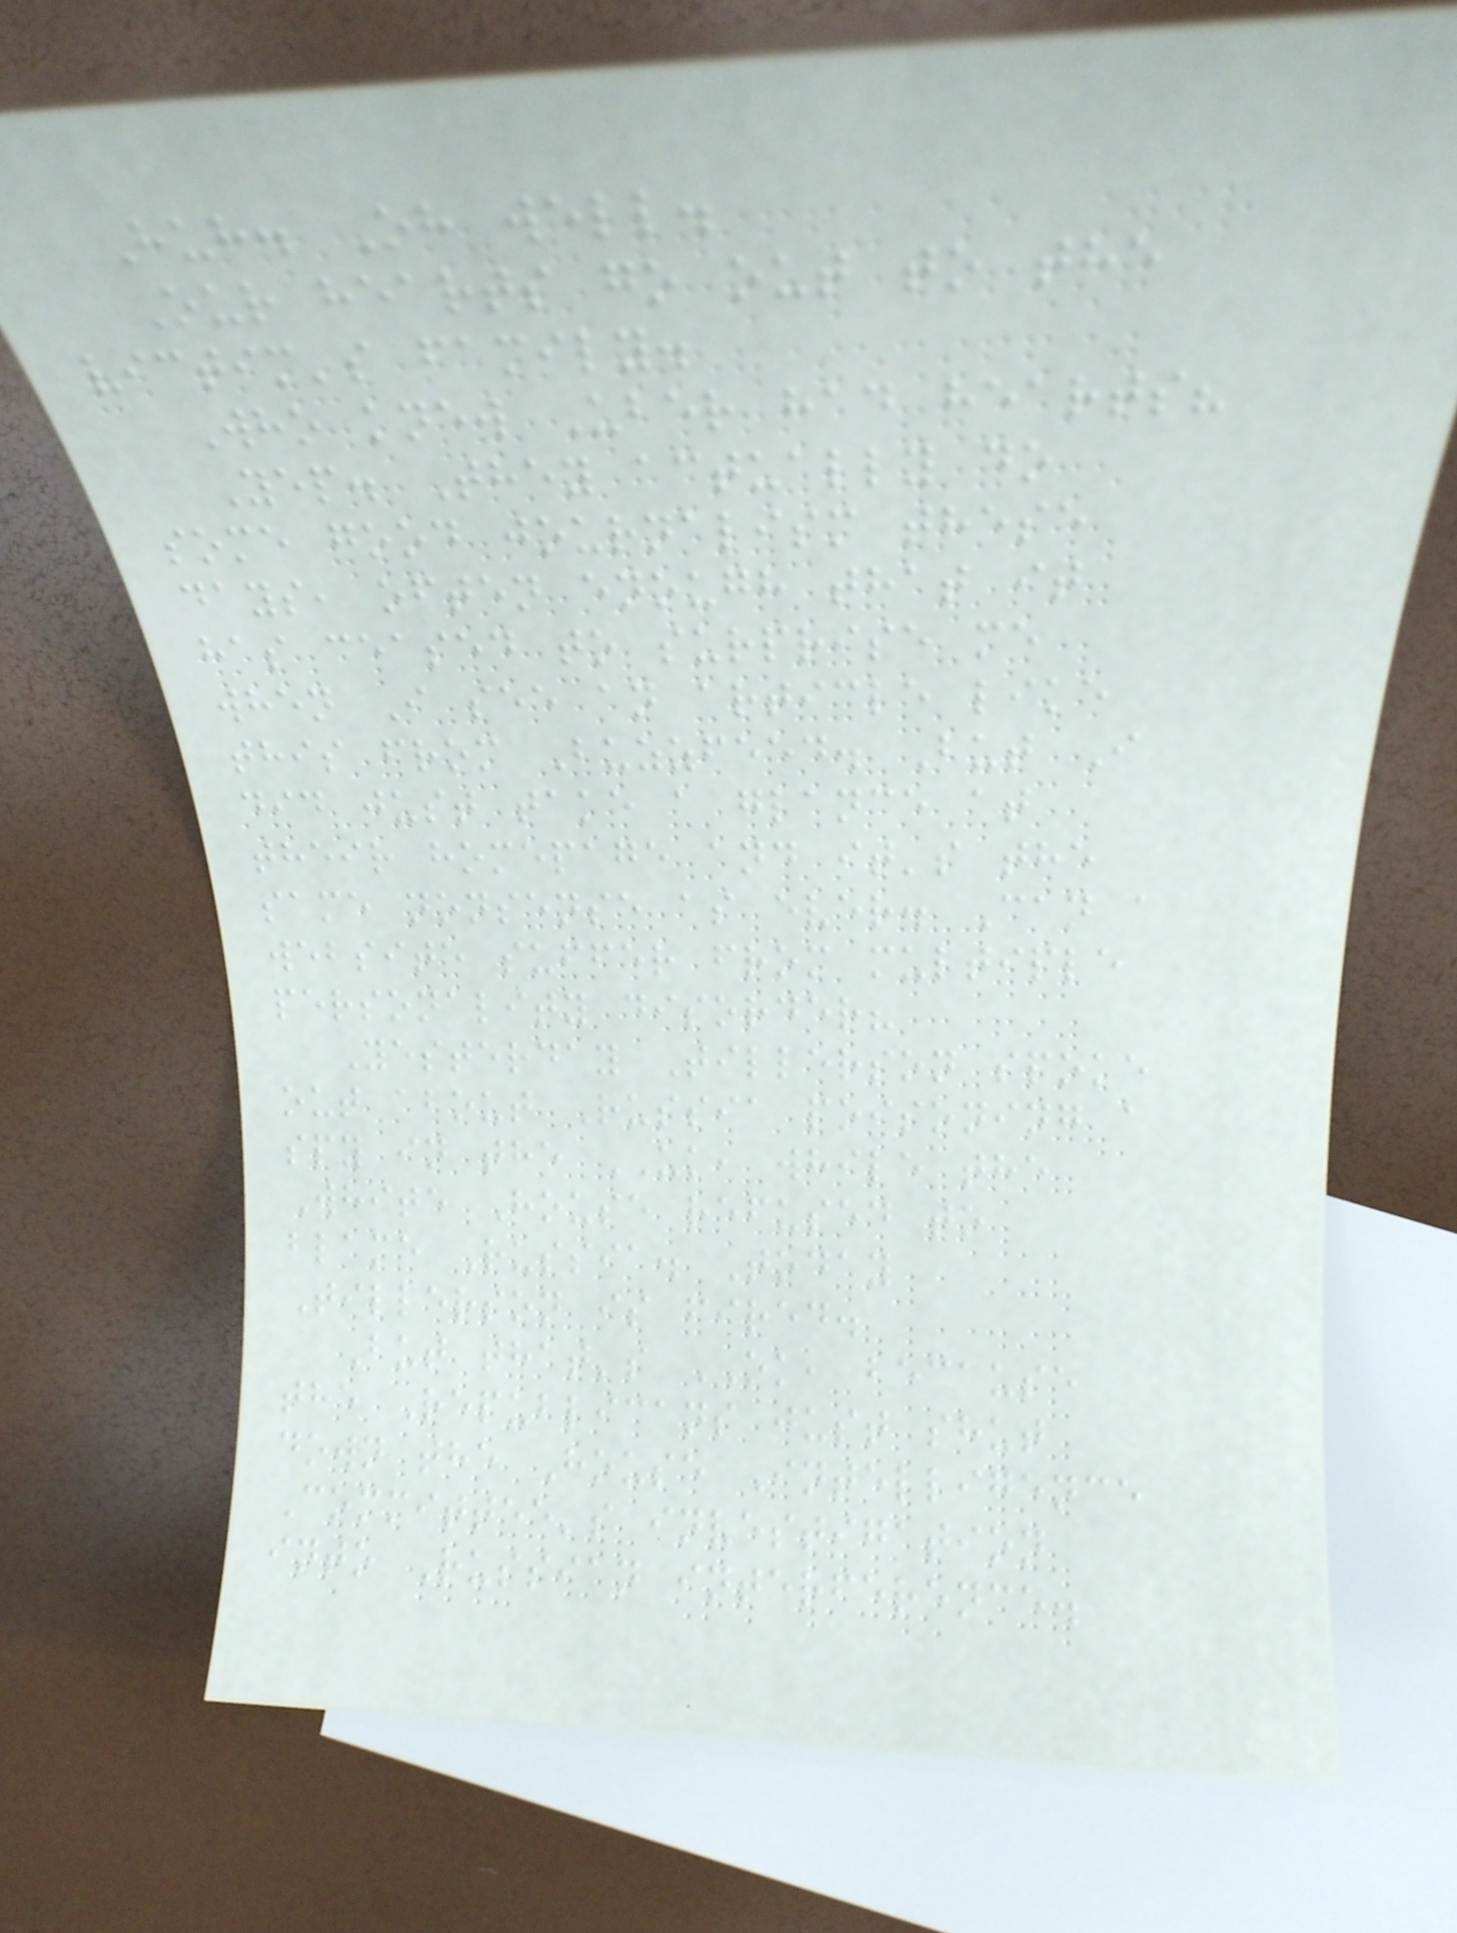Huh. Oh well.
Our hearts go out to the
victim's family.
Who knew Uber had hearts?
Yep. They actually do
some good journalism these
days, often enough that it
has ceased to surprise me
when I see an article like
this from Buzzfeed. But I
did just take a glance at
their homepage and it's the
same nonsense as ever. Can a
website suffer from multiple
personality disorder?
Yesterday Tillerson spoke
out about Russia poisoning a
spy in the UK, while the
White House refused to
blame Russia. Today
Tillerson is fired.
But that's OK, because
the Republicans just shut
down the House Intelligence
Committee's investigation
into Russian interference.
